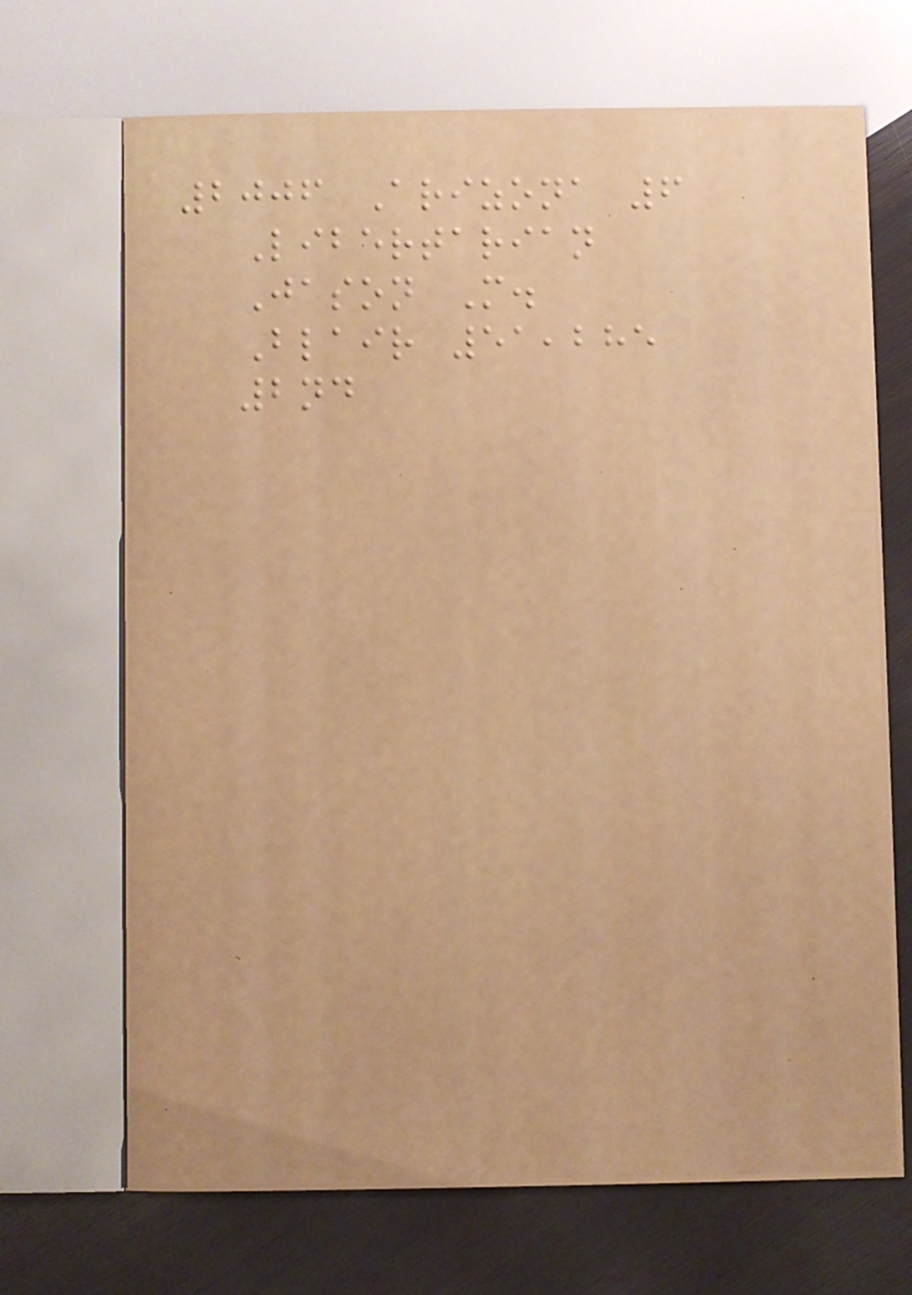2006 Arizona 6
Libertarian
Jason M.
Blair 51,285
2nd
